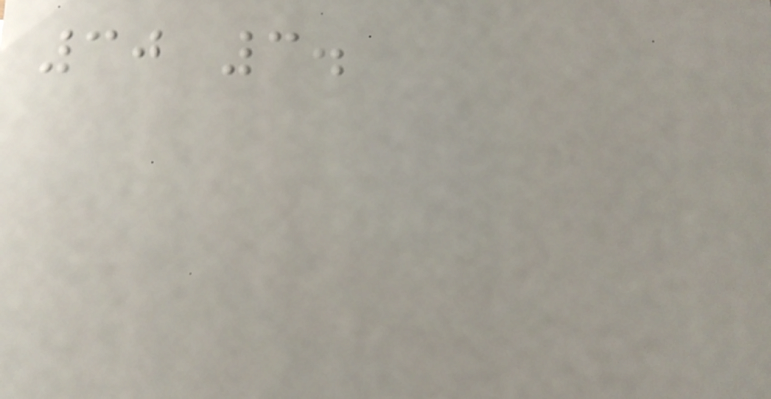30 3.
